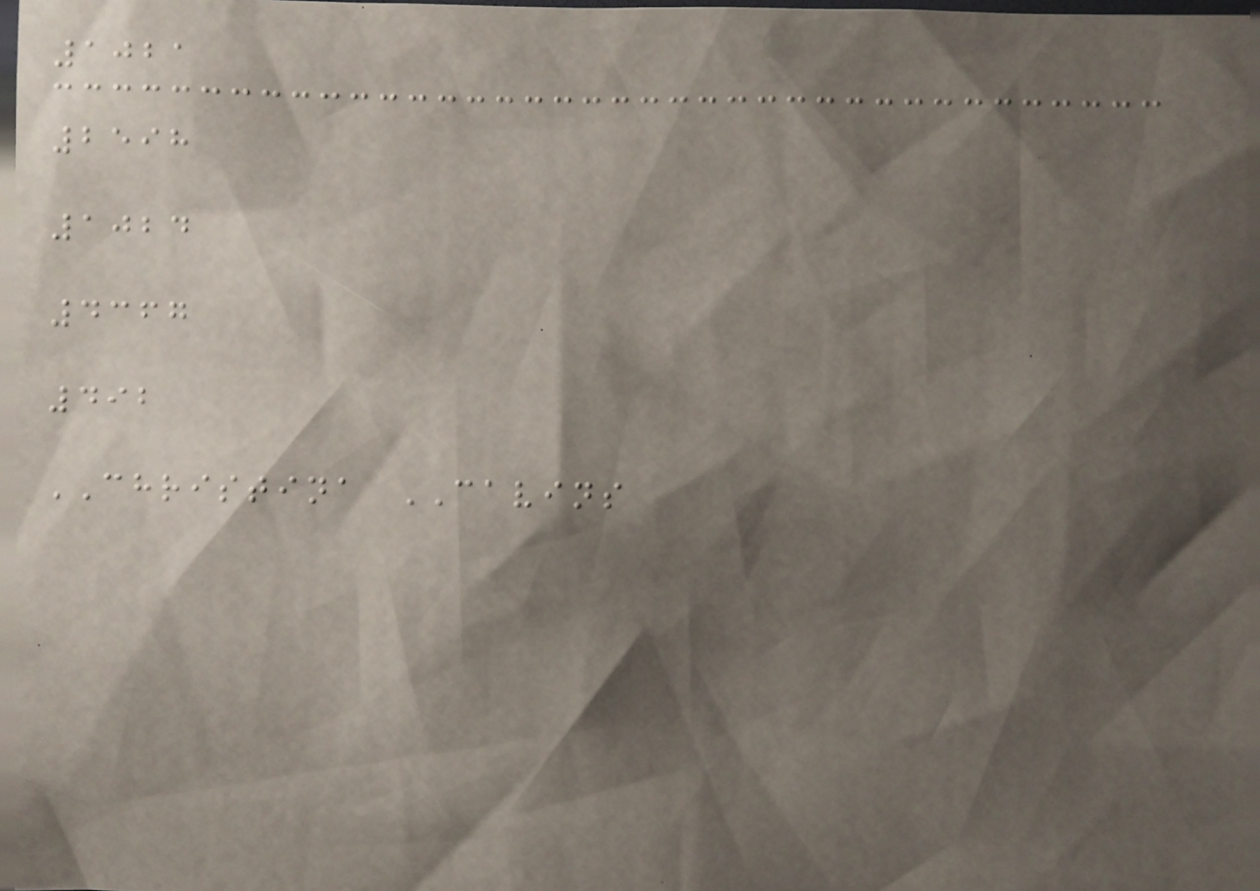1021
2598
1024
4367
492
CHRISTINA CAVINS
